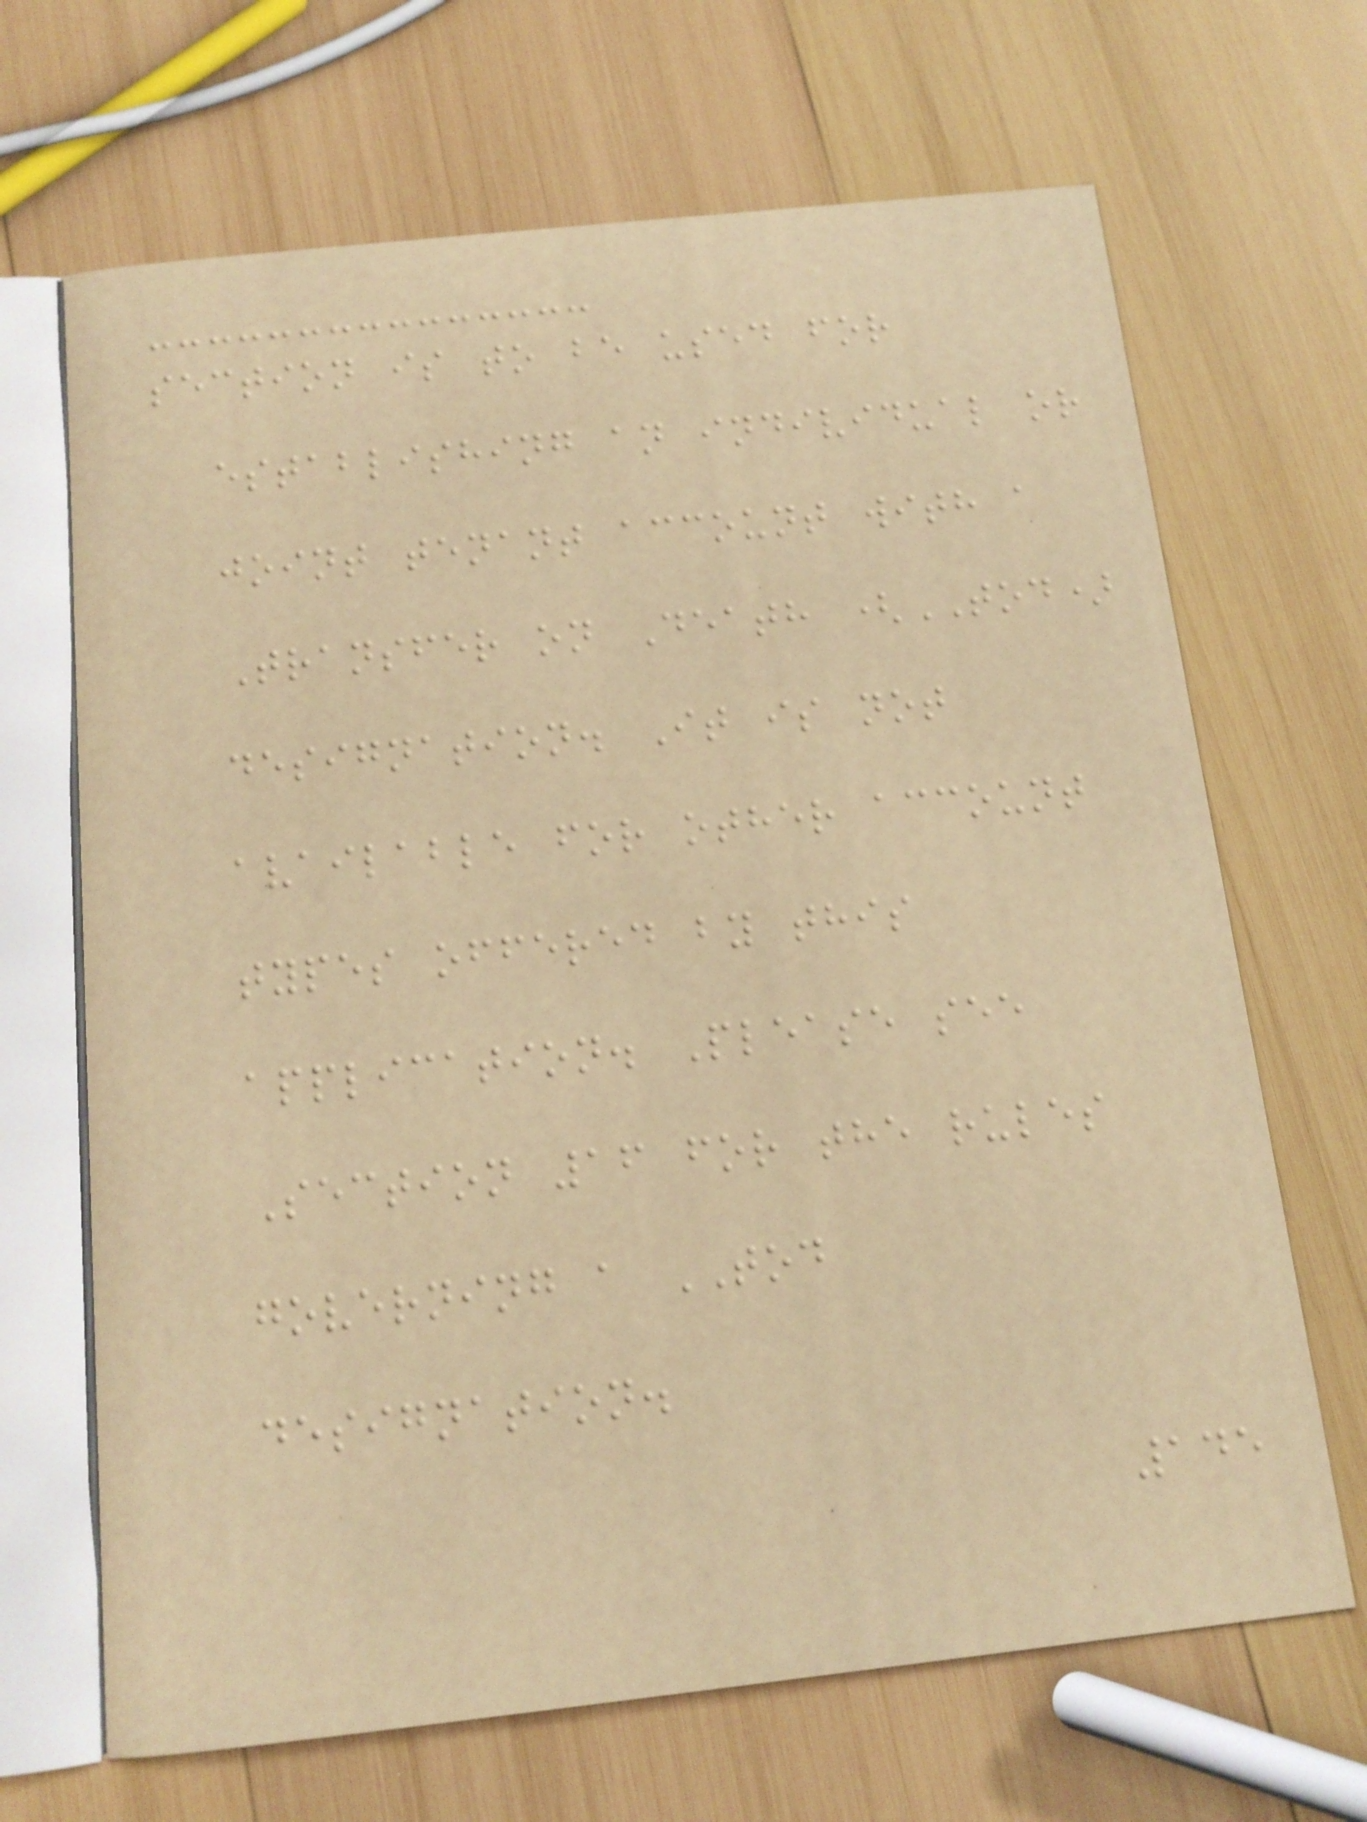section is to be used for
establishing an individual or
joint tenant account with a
Transfer on Death (TOD)
designation. It is not
available for other account
types offered by this
application. Please see
Section 16 for the rules
governing a TOD
designation.
145
